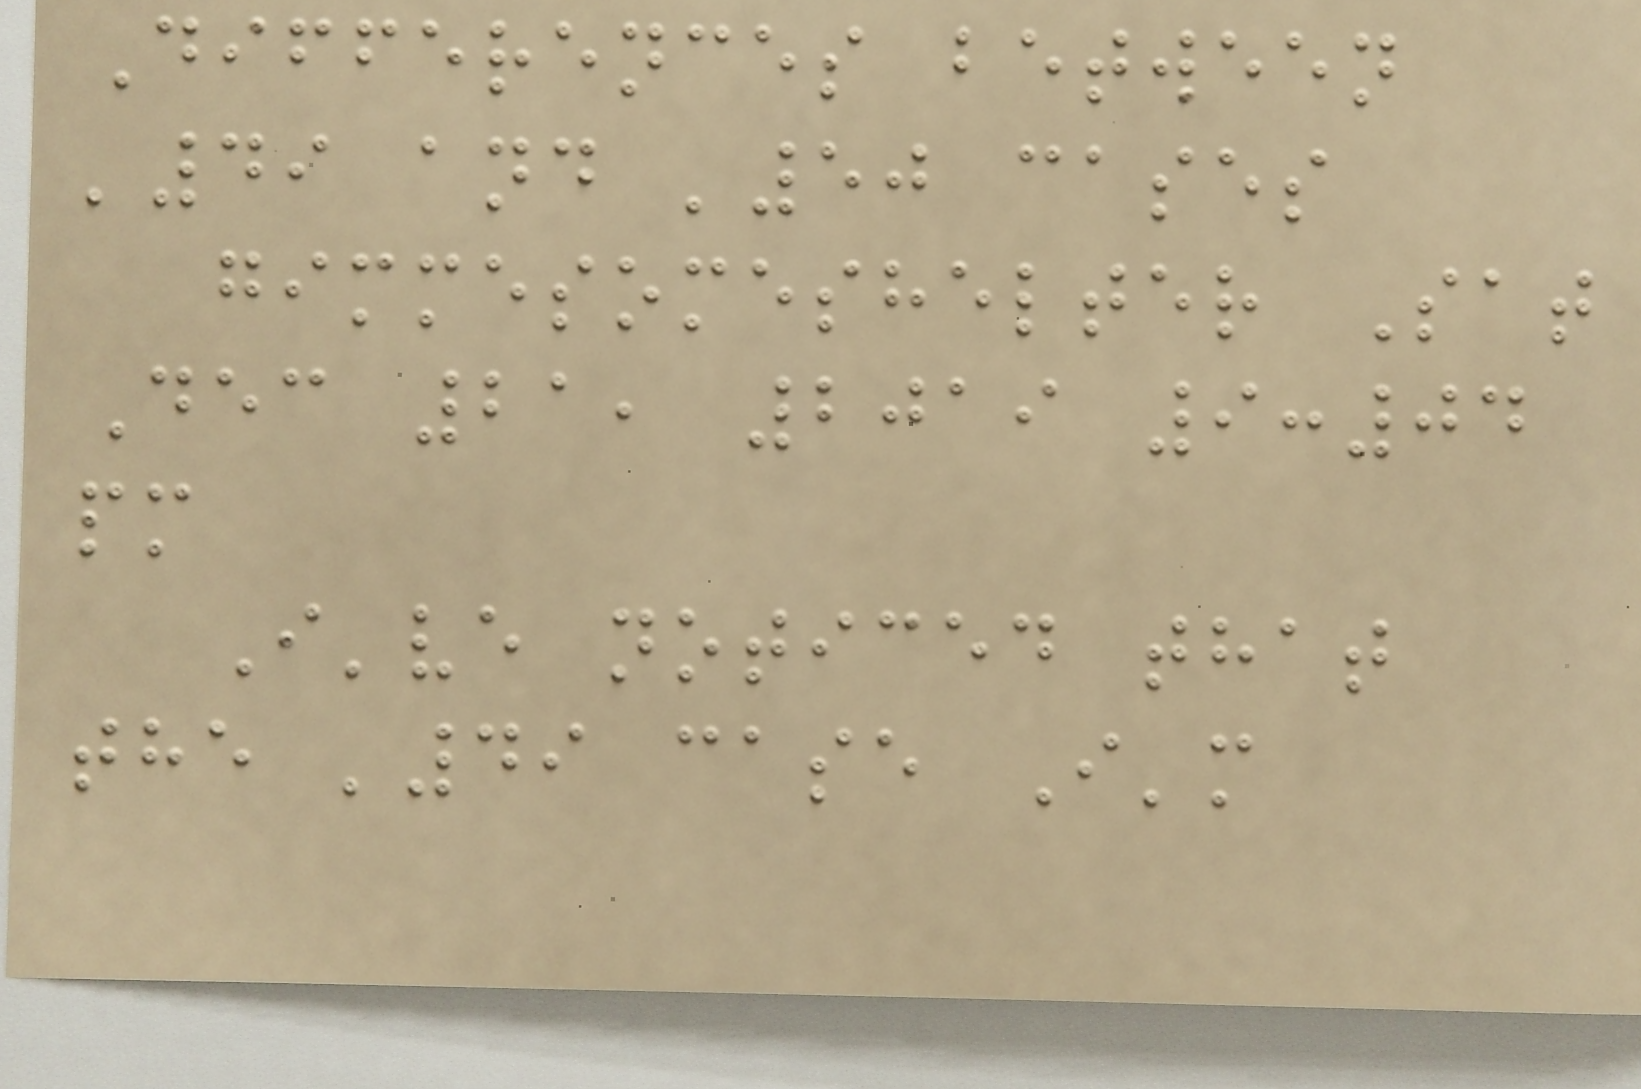Differences between
'49 and '50 cases
gimmesomeshelter Sat
Dec 21, 2019 9:04
pm
I've noticed that
the '49 case I'm
